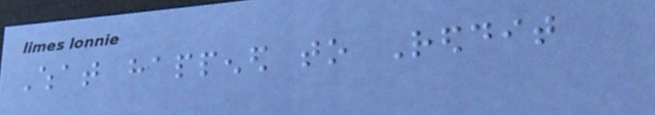What happened to Reddit
